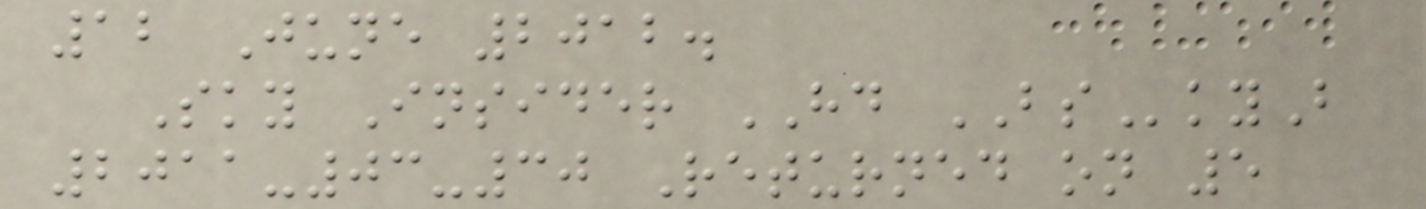12 June 2012.
Sky Insider HD BSkyB
2011-03-30 Returned on 5
